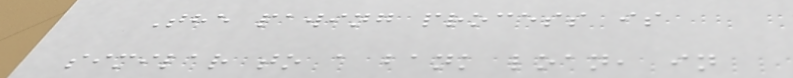The pawing process is
similar to a bank loan, in
